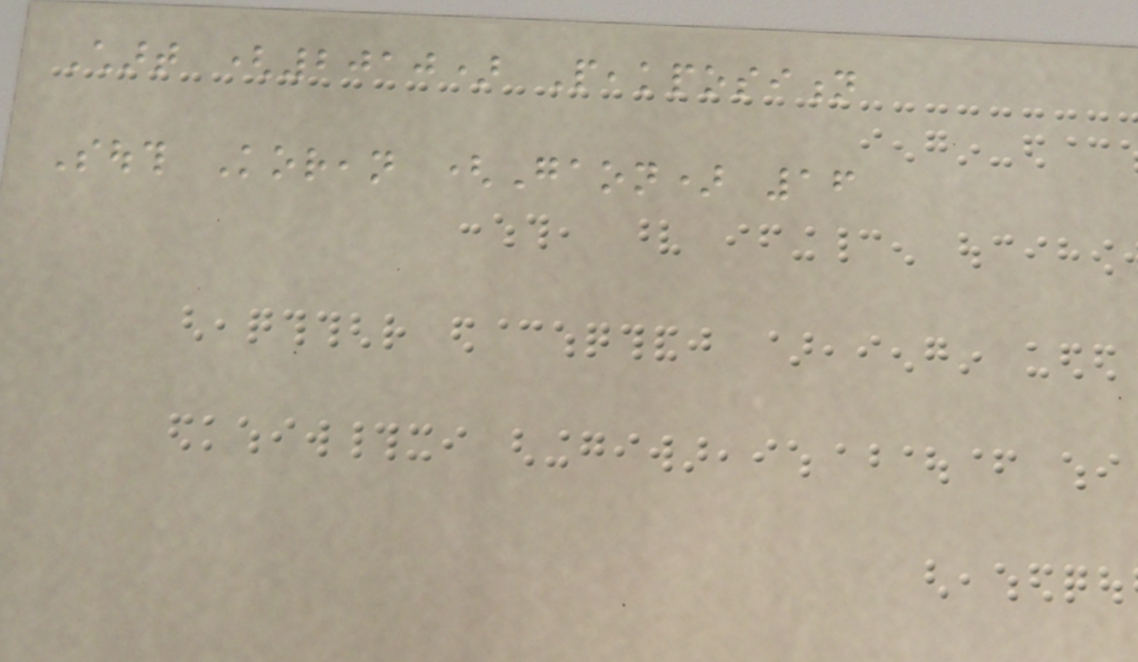Chart (2010) Peakposition
South Korean (Gaon) 16
